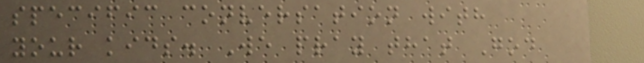specific conversation with
your kids. We pray that God
